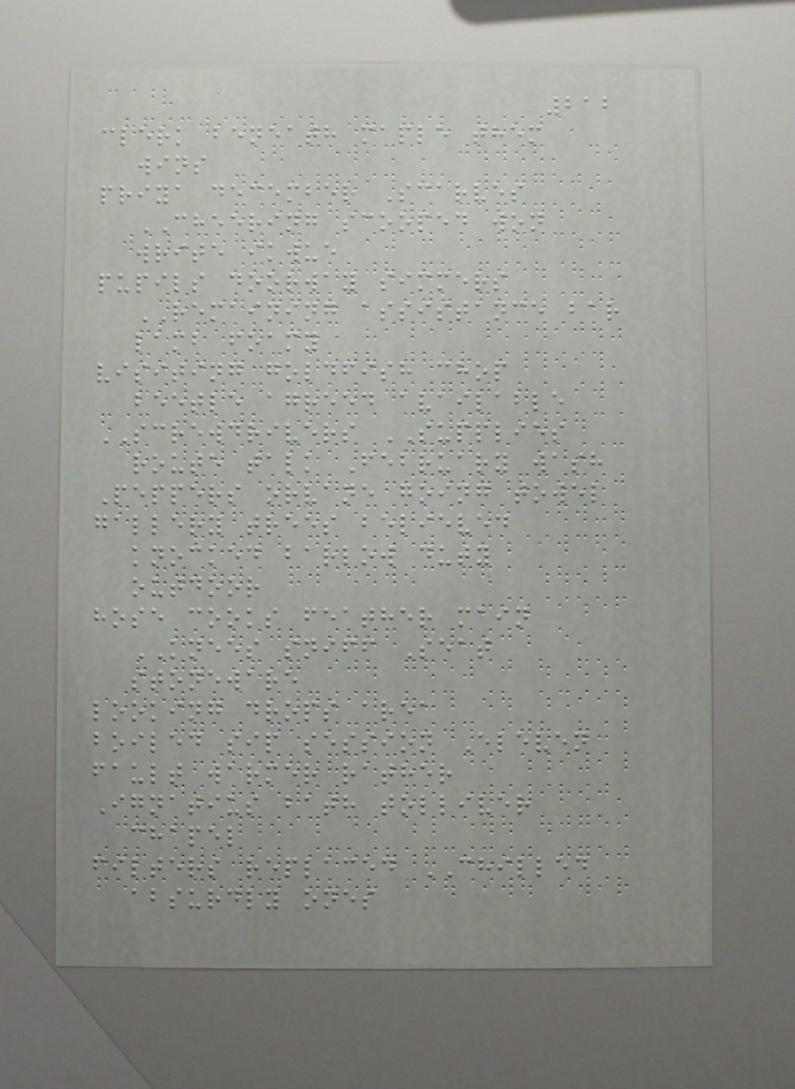212
clerk beneath maple them
wins
priya december Scarves
CHEERING scooped won
write ikwue
pupils doorway simmers
REMAINING assistance bar
lamb foamy
visiting goldfish chop
beetle agreed available
SCREWDRIVERS SUPPLIES
route talk February wash
Peppers orvane going towel
gallery trees believed
knocked barlow duty
outdoor
hose cooks feather main
KNEES sniff Seat
stoneware
looking drops area
boiled sip session Eleven
fault warmer rather
Ignatius bath tolliver
chapel
filters replaced CHILLED
absurdly ones
